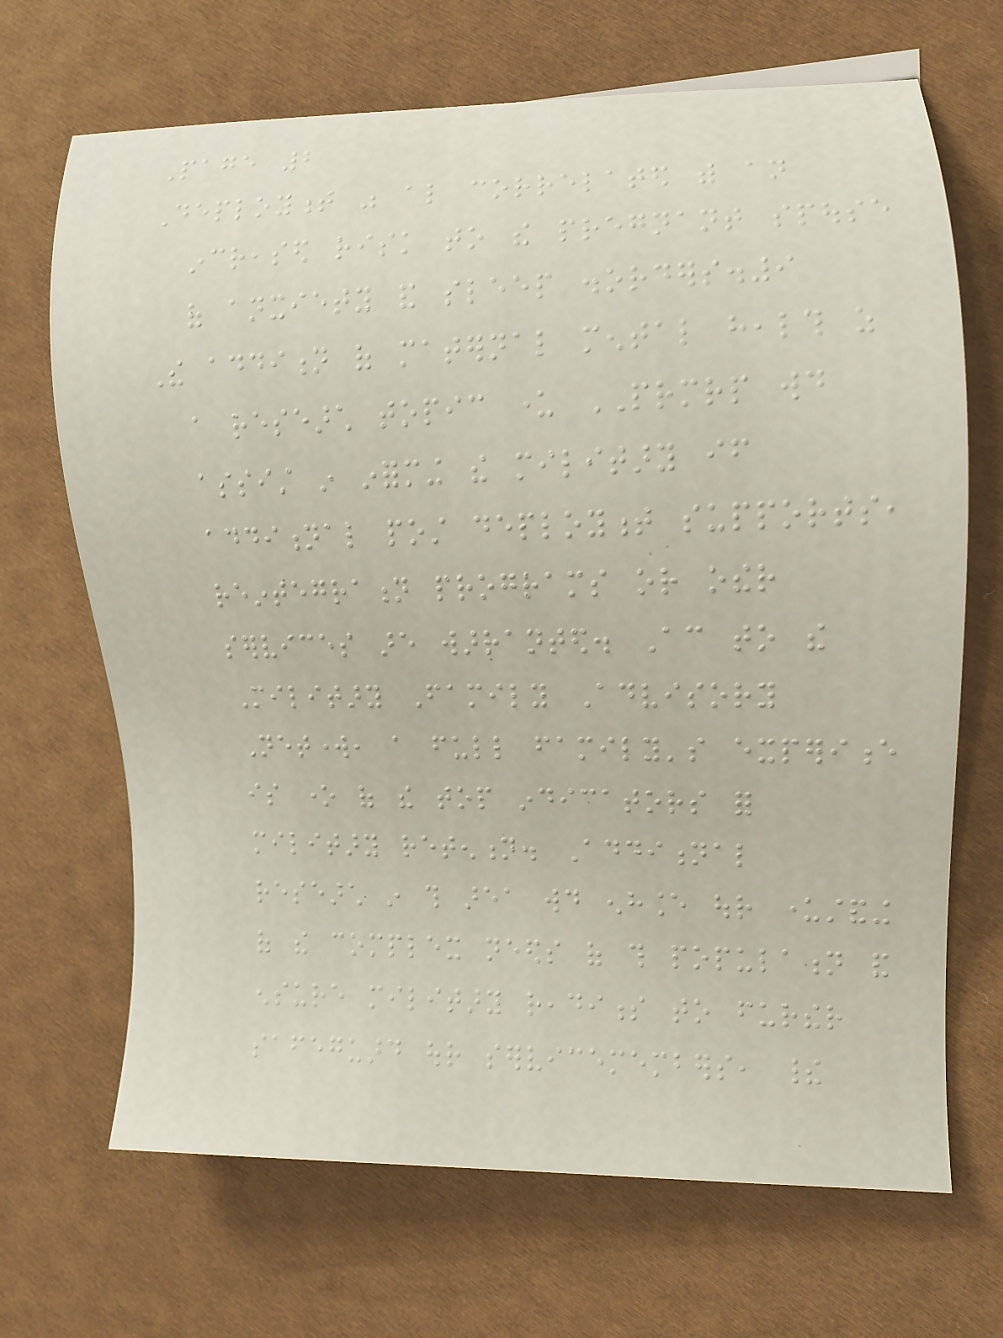Page 2
Deployment was also correlated with an
increased risk to the pregnant spouse
of anxiety and sleep disorders.9
The addition of maternal mental health as
a research topic under PRMRP would
assist in informing the military if
additional post deployment supports,
reintegration programs or other
services are warranted. According to the
Military Family Advisory
Network, a full family's experience
is one of the top indicators for
military retention. Additional
research in this area would enhance our understanding
of the complex needs of this population and
ensure military readiness to further
safeguard our servicemembers, their
